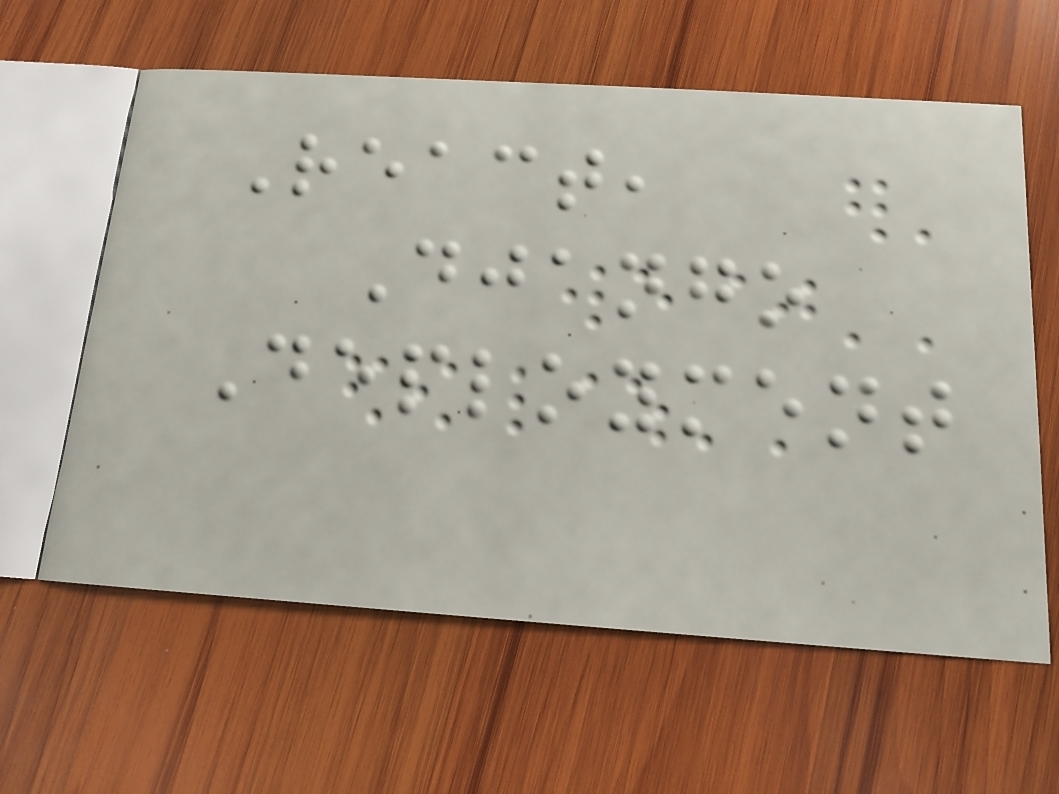React,
Django
Deployment
